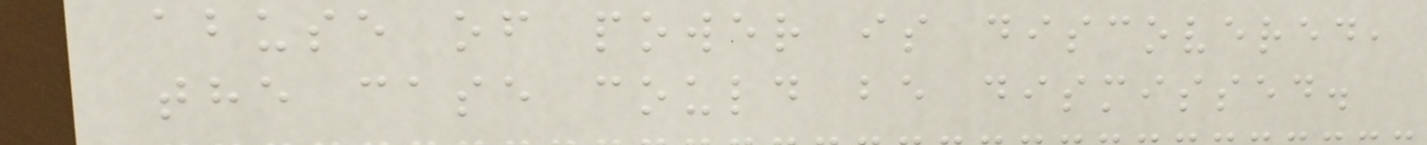abuse of power is discovered,
the case could be dismissed.
